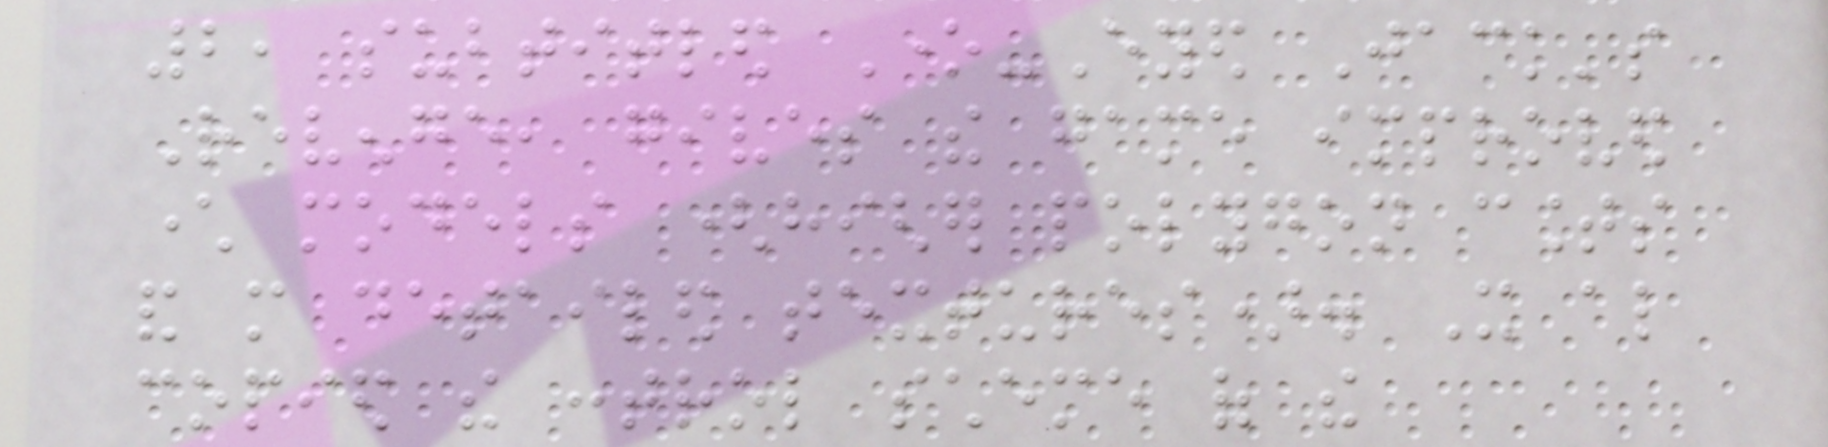2, subtitled One-Eyed Jack's
Revenge, gives the game improved
character models (higher polygon counts
and more detailed textures). It also
copied the control scheme of the
